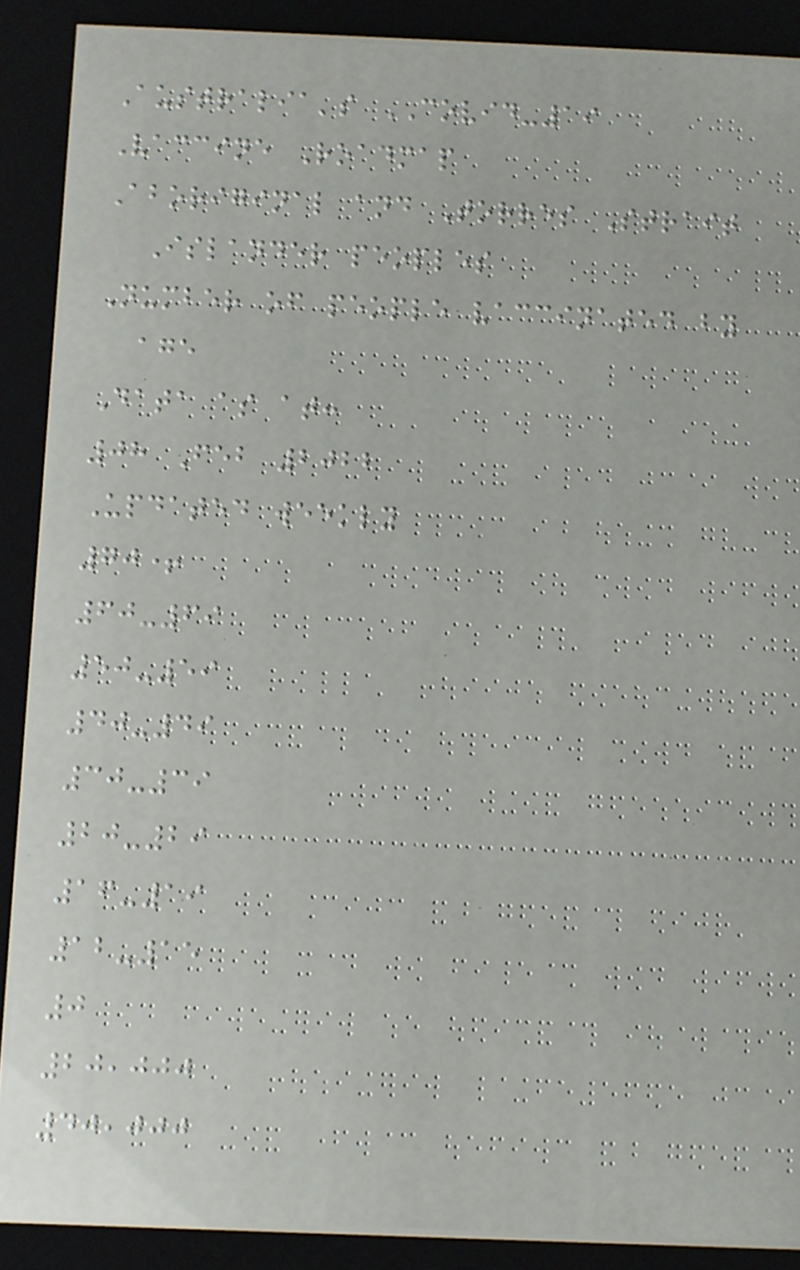Australia's COVID-19
Vaccine Roadmap
Aboriginal and Torres Strait
Islander peoples
Number of people vaccinated by
age
Data as at:
08 Feb 2022
Updated weekly
70+
60-69
50-59
40-49
30-39
20-29
16-19
12-15
0
20,000
40,000
